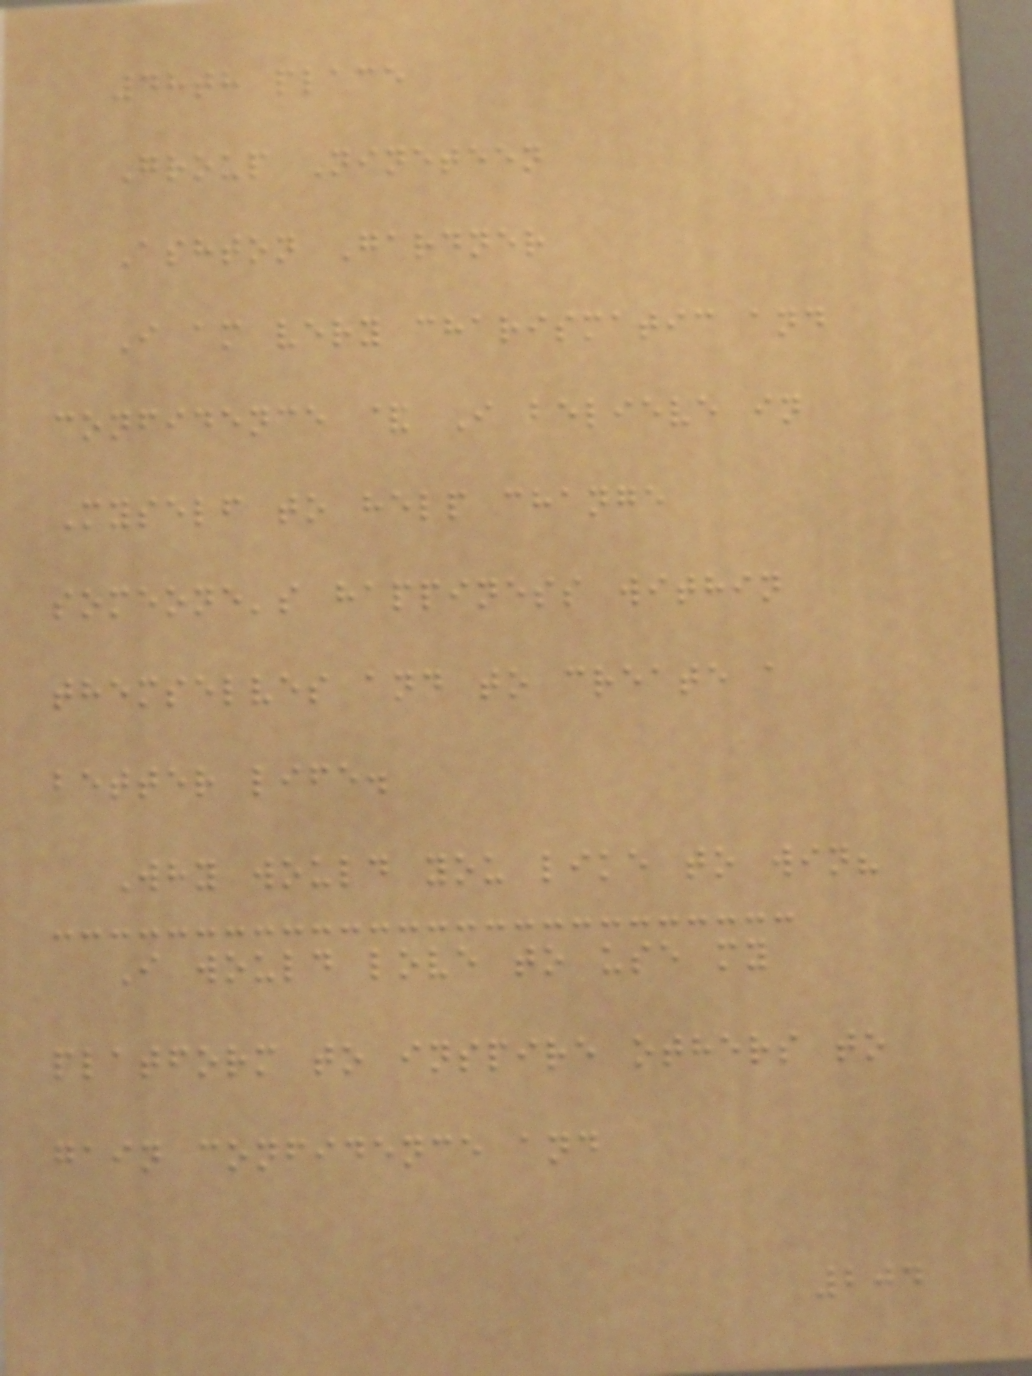48th place
Group Nineteen
Ashton Gardner
I am very charismatic and
confidence & I believe in
Myself to help change
someone's happiness within
themselves and to create a
better life.
Why would you like to win?
I would love to use my
platform to inspire others to
gain confidence and
204
